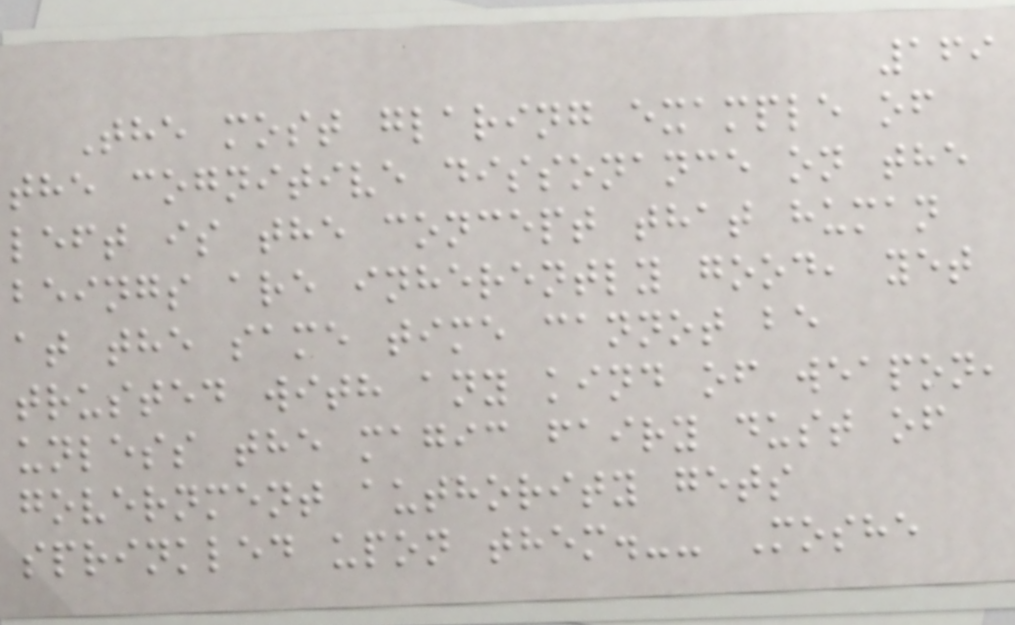169
The most glaring example of
the cognitive dissonance on the
left is the concept that human
beings are inherently good, yet
at the same time cannot be
trusted with any kind of weapon,
unless the magic fairy dust of
government authority gets
sprinkled upon them.-- Moshe
